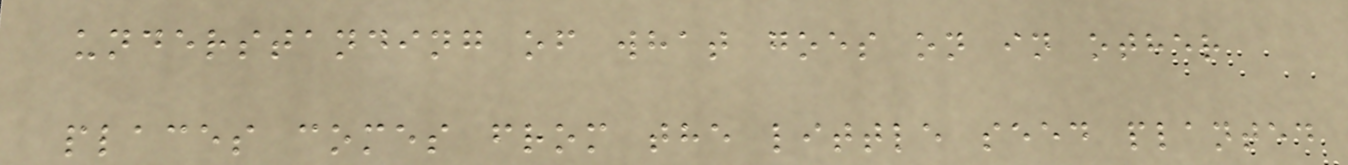understanding of what goes on in other
places comes from the little seed planted
